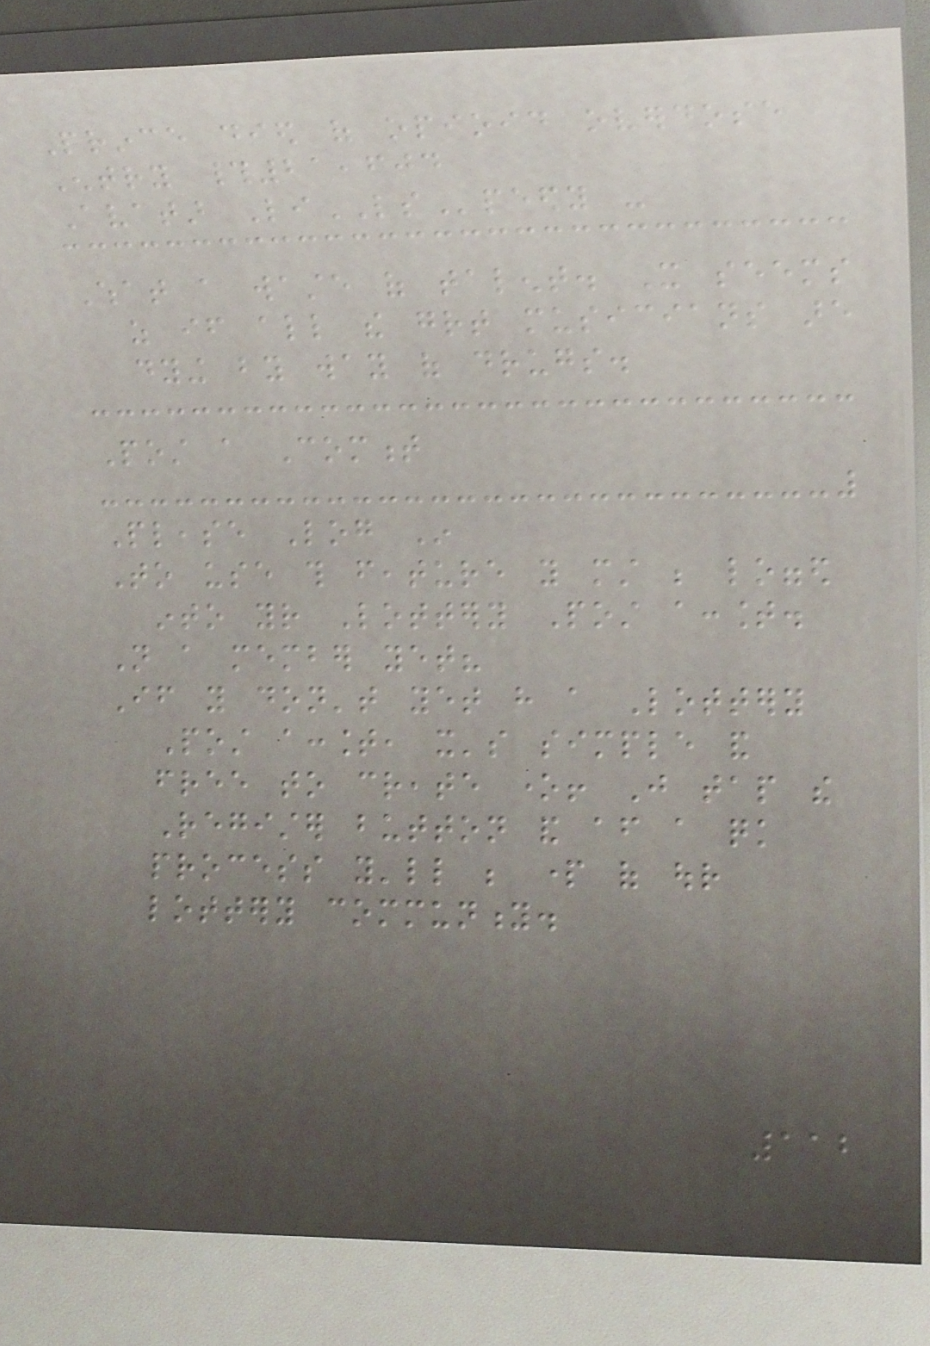Prince died of opioid overdose
Entry #21,604
Avatar LiLSpeedy -
What a waste of talent. It seems
as if all the great musicians are
dying by way of drugs.
Post a Comment
Please Log In
To use this feature you must be logged
into your Lottery Post account.
Not a member yet?
If you don't yet have a Lottery
Post account, it's simple and
free to create one! Just tap the
Register button and after a quick
process you'll be part of our
lottery community.
112
